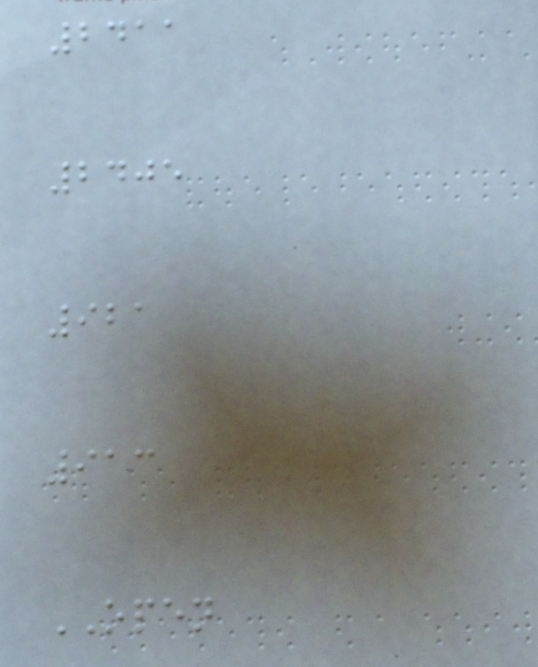2411
2405
921
913
OPEN
